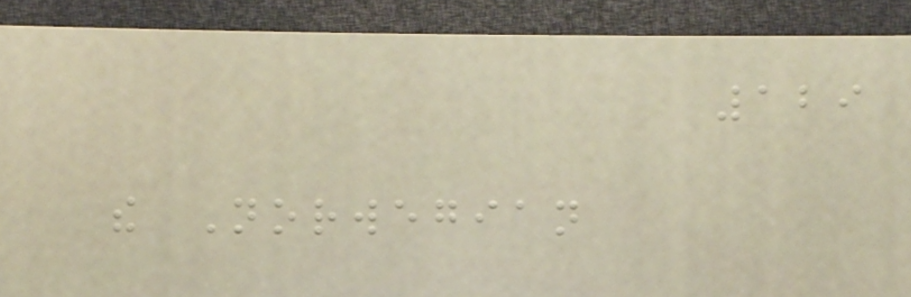129
the Norwegian
